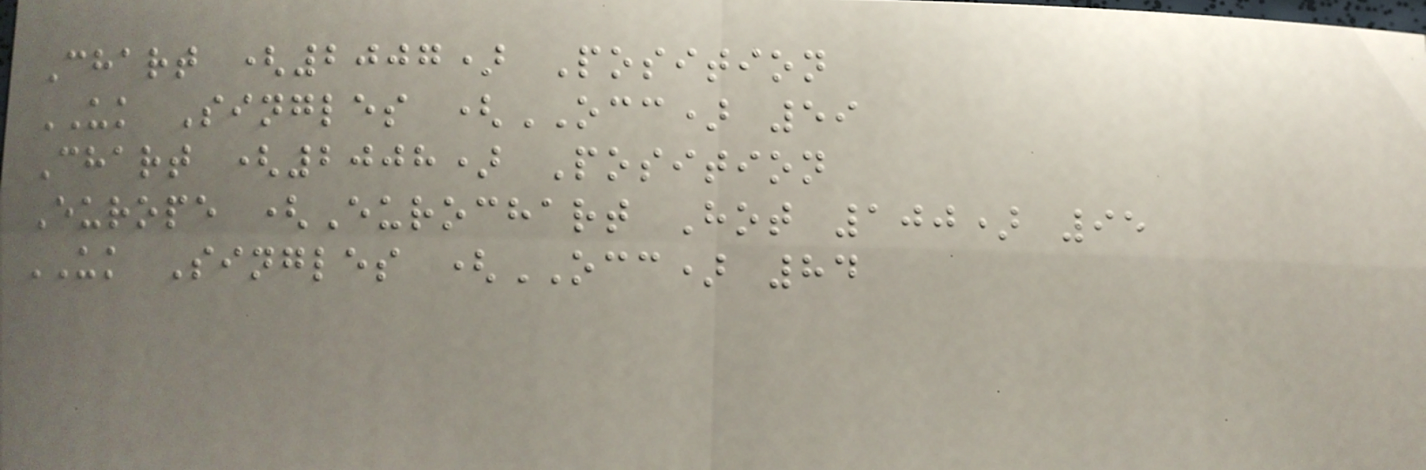Chart (2007) Position
UK Singles (OCC) 59
Chart (2008) Position
Europe (Eurochart Hot 100) 95
UK Singles (OCC) 84
